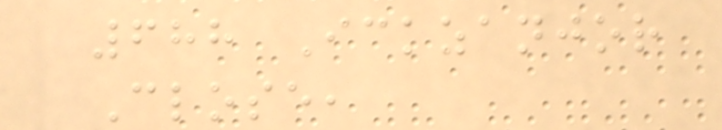688 Ickzanjor
Close,
